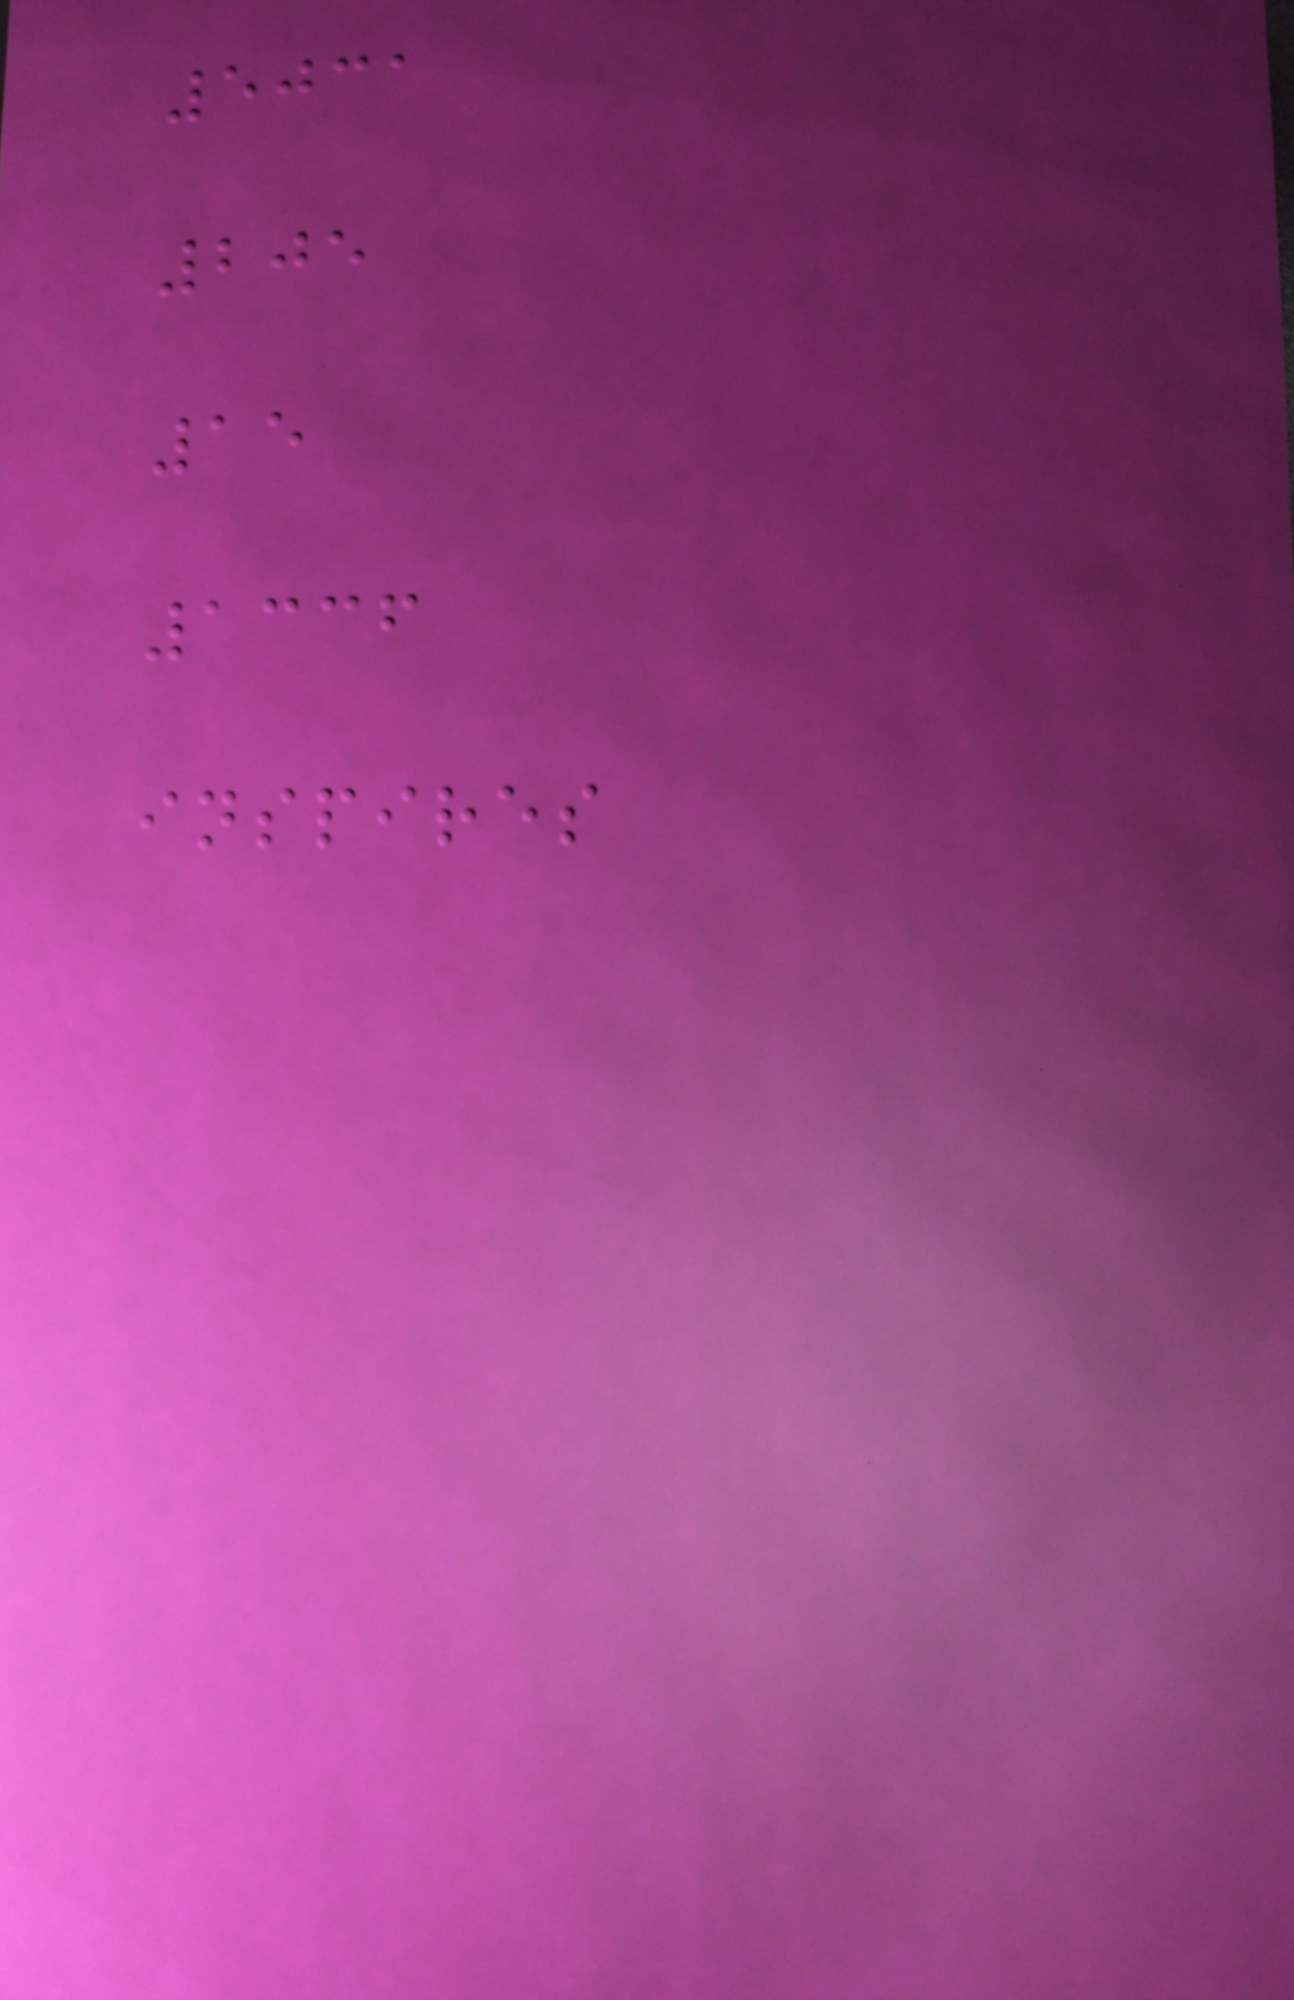5031
205
15
1336
inspires
